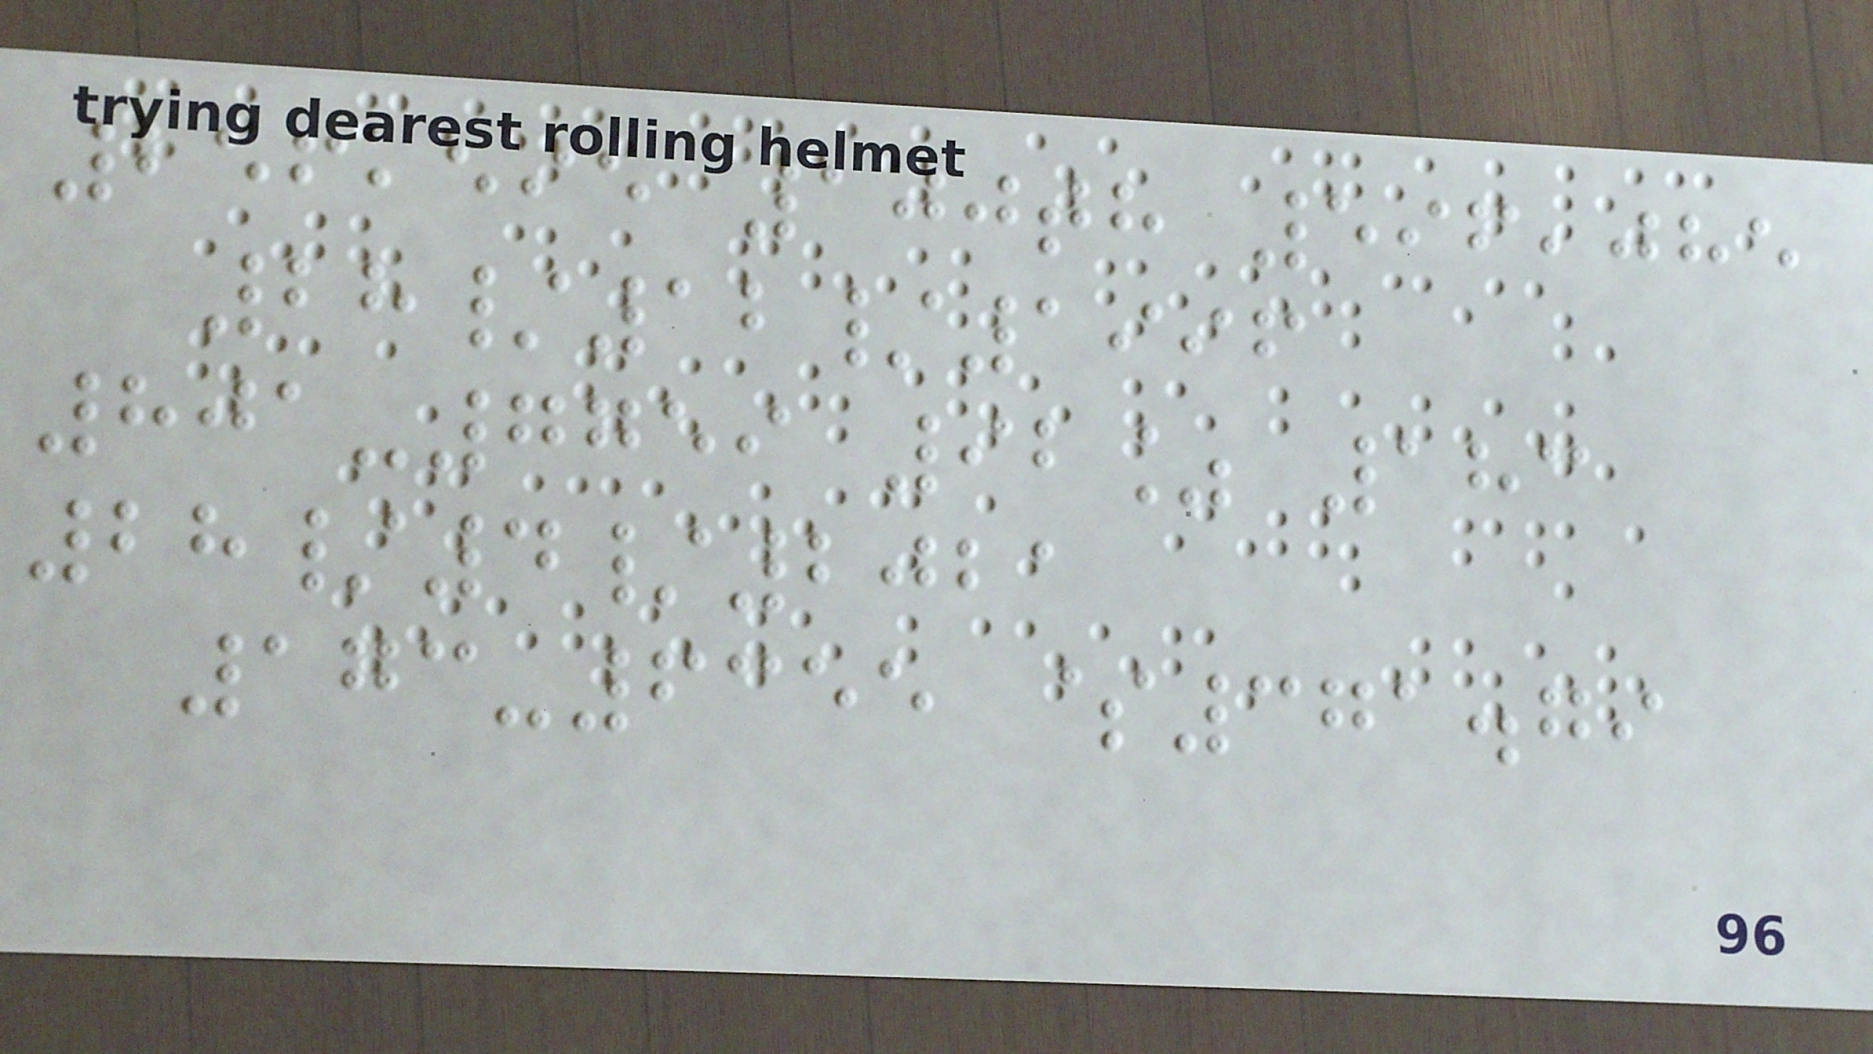256,595 100th 596,085
28/12/1996
801-7759 92% 183
28/4/2021
173-6355 $371.79
